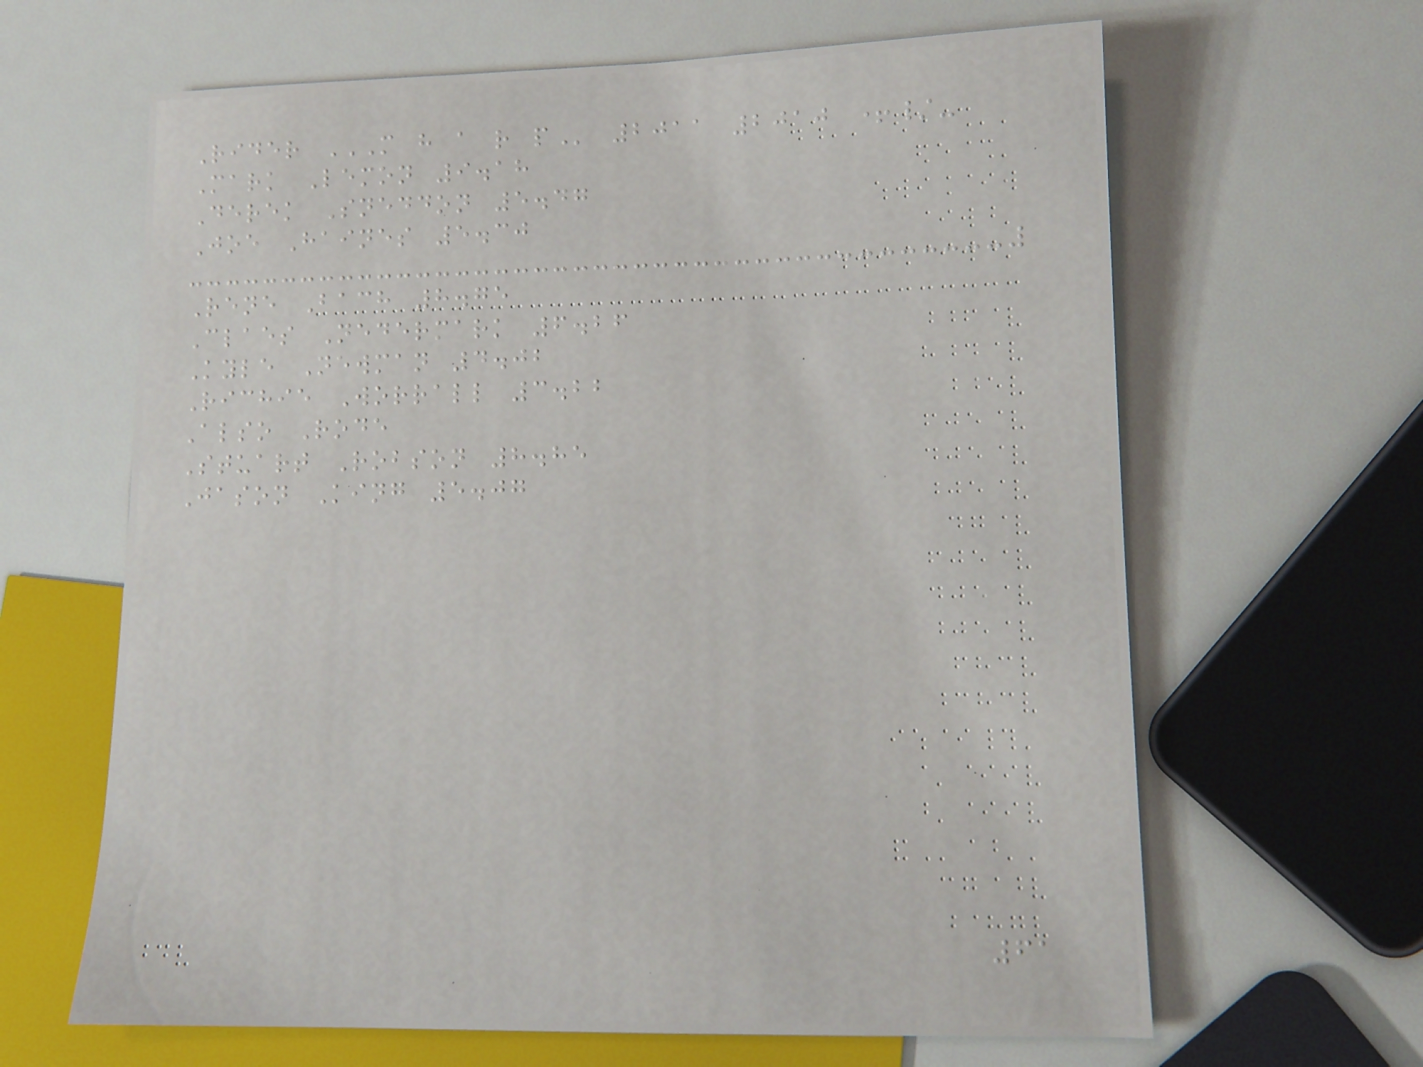Rider M H A R P 2011 2010 +/-
Mark Lemon 9.18
Derek Sneddon 5.47
Joe Haines 5.30
Rene Bach 8.75
Claes Nedermark 6.26
Kyle Newman 4.02
Richie Worrall 3.22
Also Rode
Stuart Robson 8.85
Jason King 5.07
61
